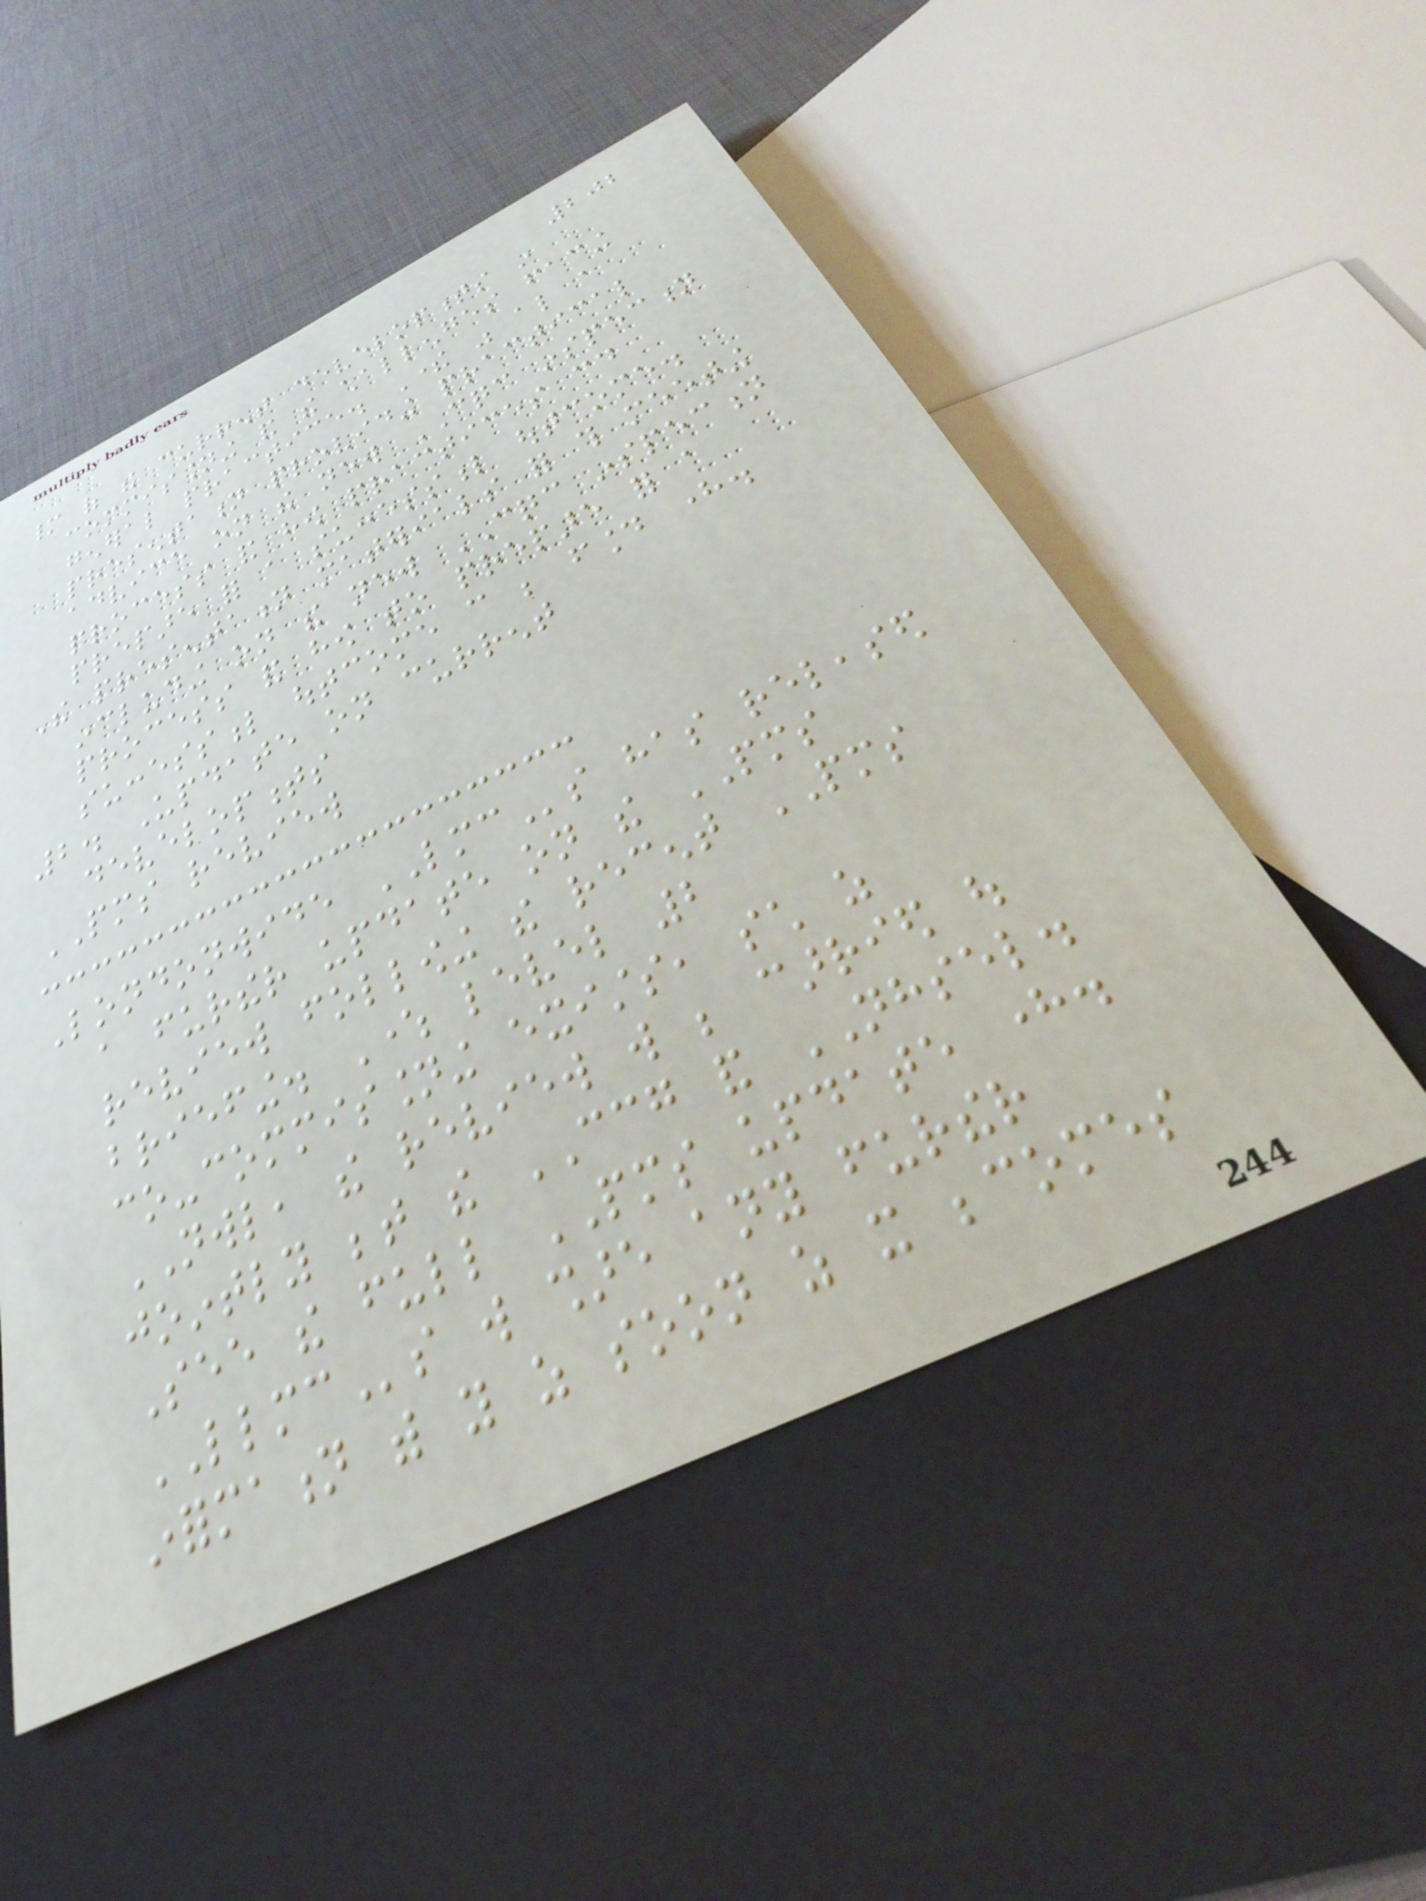202
many of the current developments in
commissioning and the challenges facing
general practice. There was also a
presentation providing practical
advice on the new CQC inspection
process and how practices could
prepare for a successful outcome.
The presentation materials for this meeting
including on the new CQC inspection
process and how to prepare for a
successful outcome can be found here.
2. Update on current
developments
PMS review
Londonwide LMCs has released
a further update on the PMS
review following the recent PMS
briefing. Where level 2
co-commissioning exists, such as
NWL, the review will be carried out
jointly between the CCG and NHSEL.
See the full PMS update here.
LLMCs will share any further
information with you as soon as it becomes
